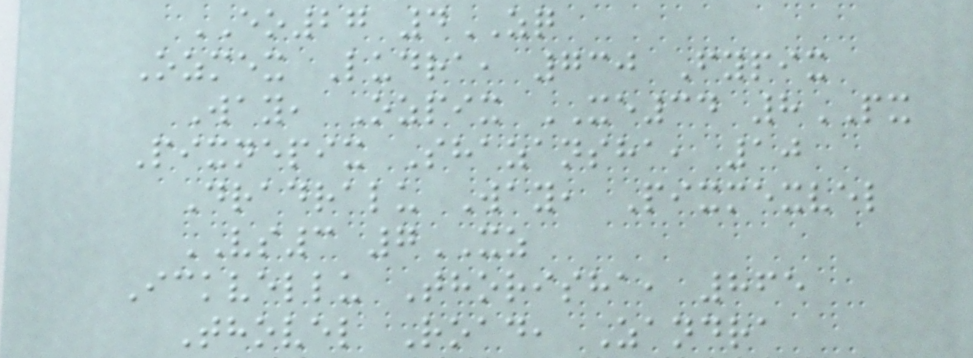EO27 4ZQ
Ozmex Ludra, 730 Fypix
Way, Ozpix XE34 8PX
Pixnepix Shazansha, 10
Dradralu Way, Pixmexvel
VS3 7XZ
Ickvellu Thorisha, 865
Thovel Road, Zandra
